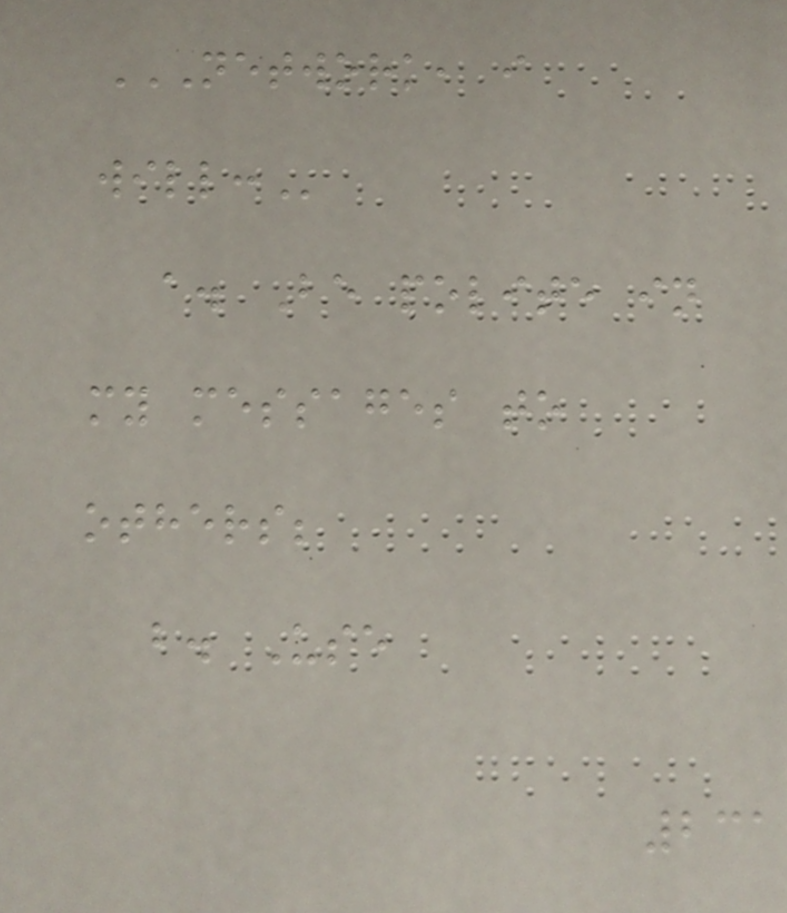NETWORK, I
WILL:
a. Be polite in
my messages to
others;
b. Use
231
